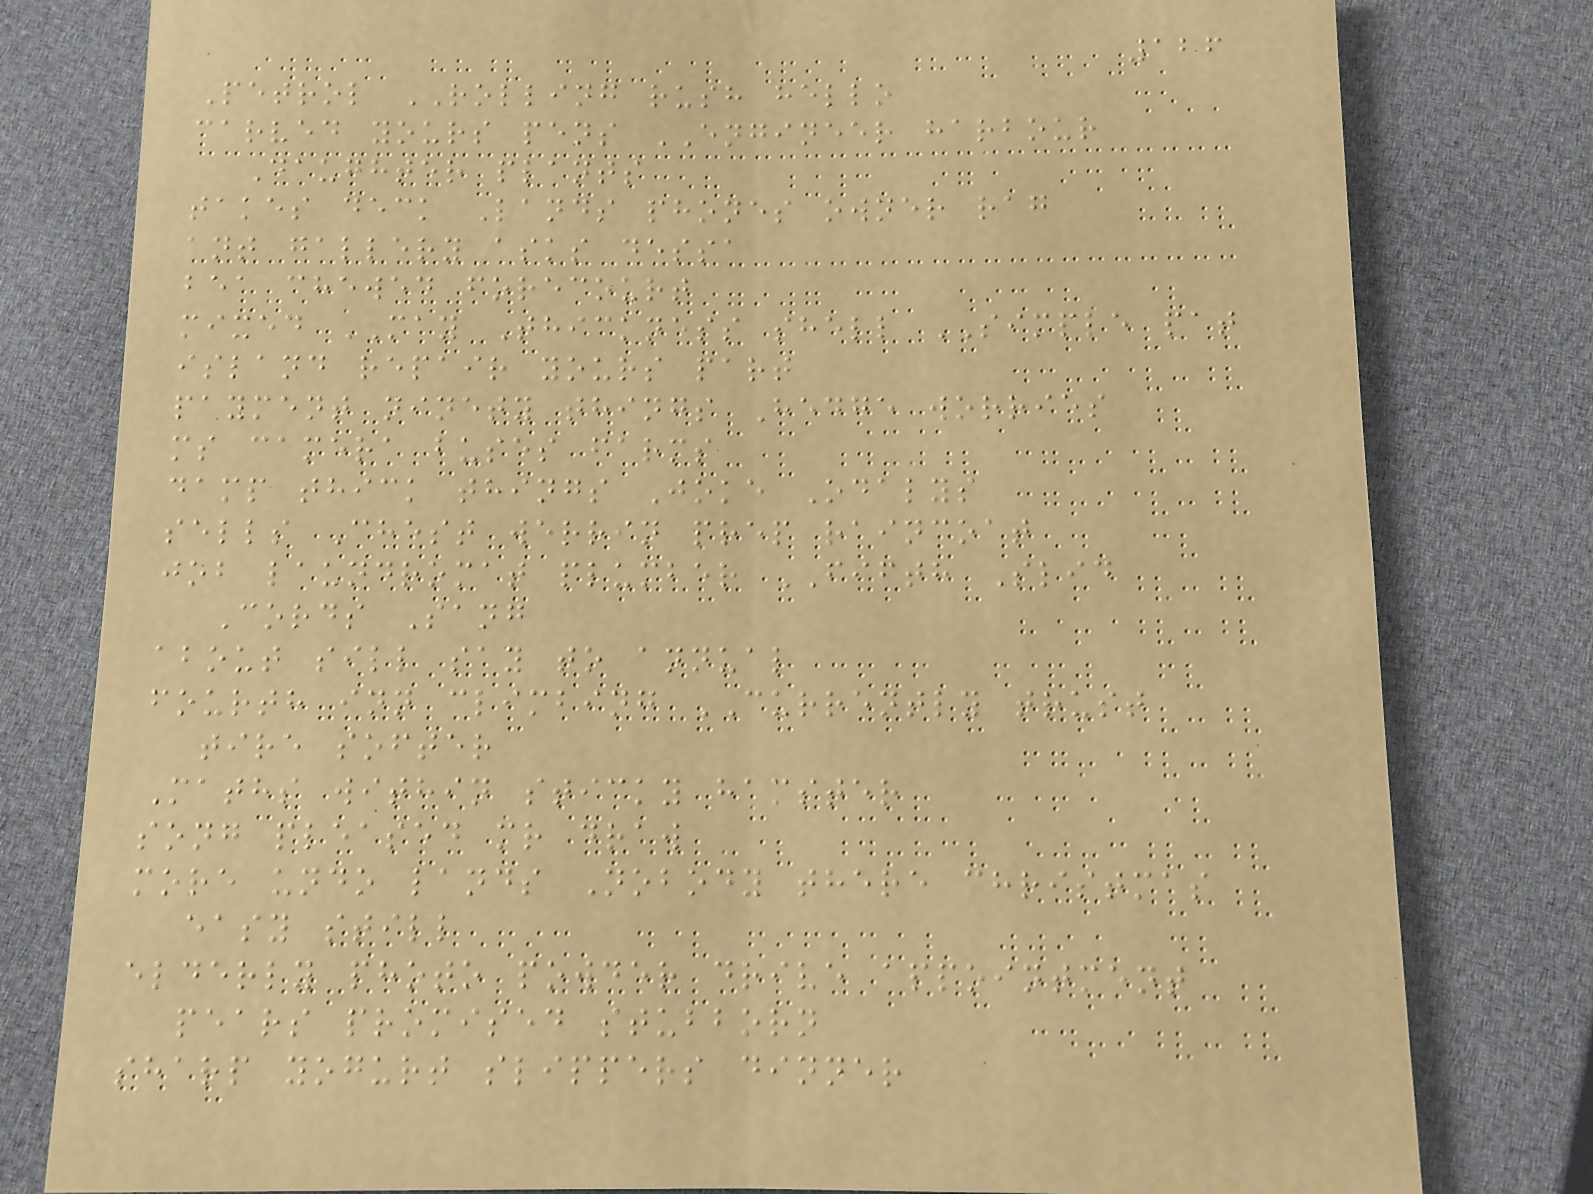126
Petrol ROLLING rush hello
carved yours pens ENGINEER harbour
Daughter plants
takes deck Lands phones owner rag
ant gallery asks dessa
bea chewed forecourt
mixed MAY Thickness shell SIMPLE pat
island repair yours part
payment ninety things Hedge worries
ms camera buses farms
damp thick things Joke Odalys
sells Chest werrin prep raincoat
job laundromat plumber FIFTH Slid
Cords Sang
about sill say to annual
fourth inn climbing CURRENTLY trust
tire softer
Maths within sticky hamster
song pleased mr draw
more undo lands Nobody there christmas
easy still
elderly photo powder drive appointment
pears promised stubborn
sharp yogurt slippers dinner
